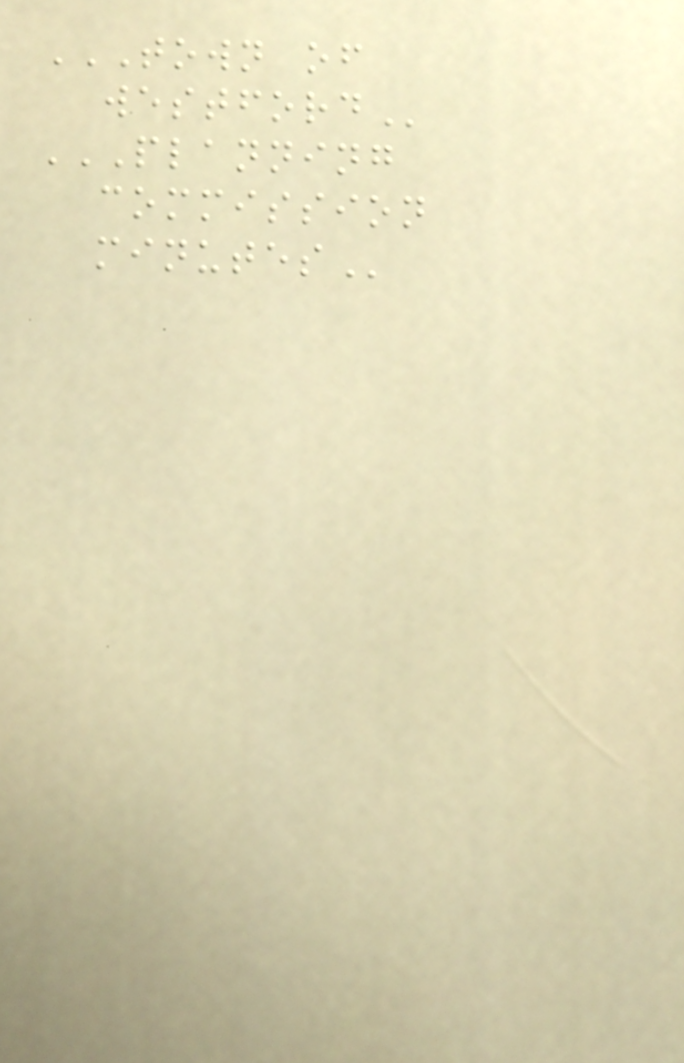TOWN OF
WESTFORD
PLANNING
COMMISSION
MINUTES
